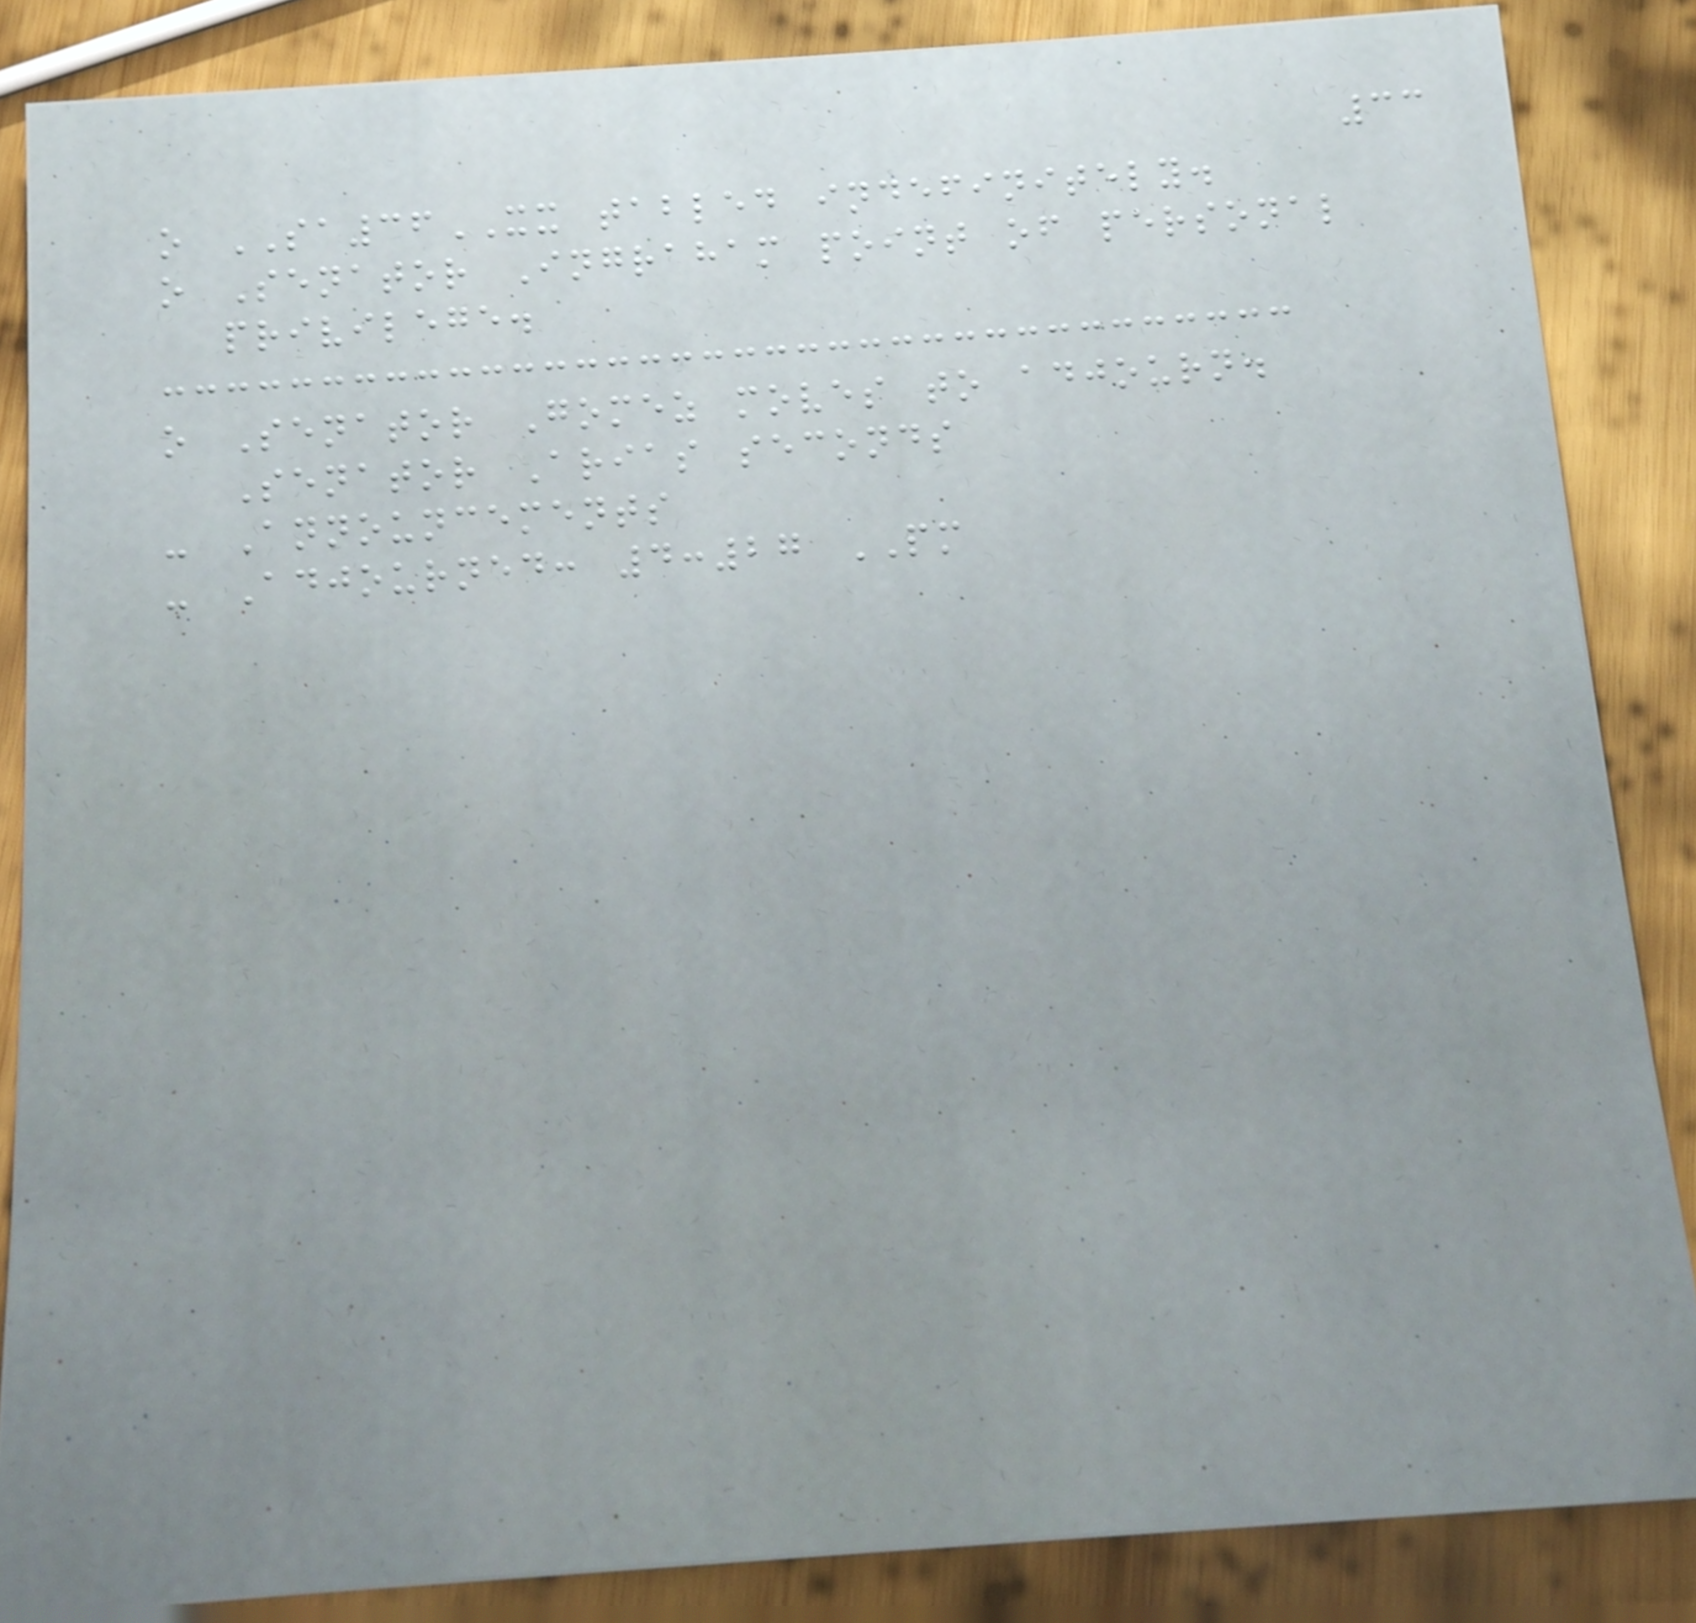33
o SA36XX tabled indefinitely.
o Senator Ingraham point of personal
privilege.
o Senator Gomez moves to adjourn.
Senator Arias seconds
- Announcements
- Adjourned: 4:27 PM
